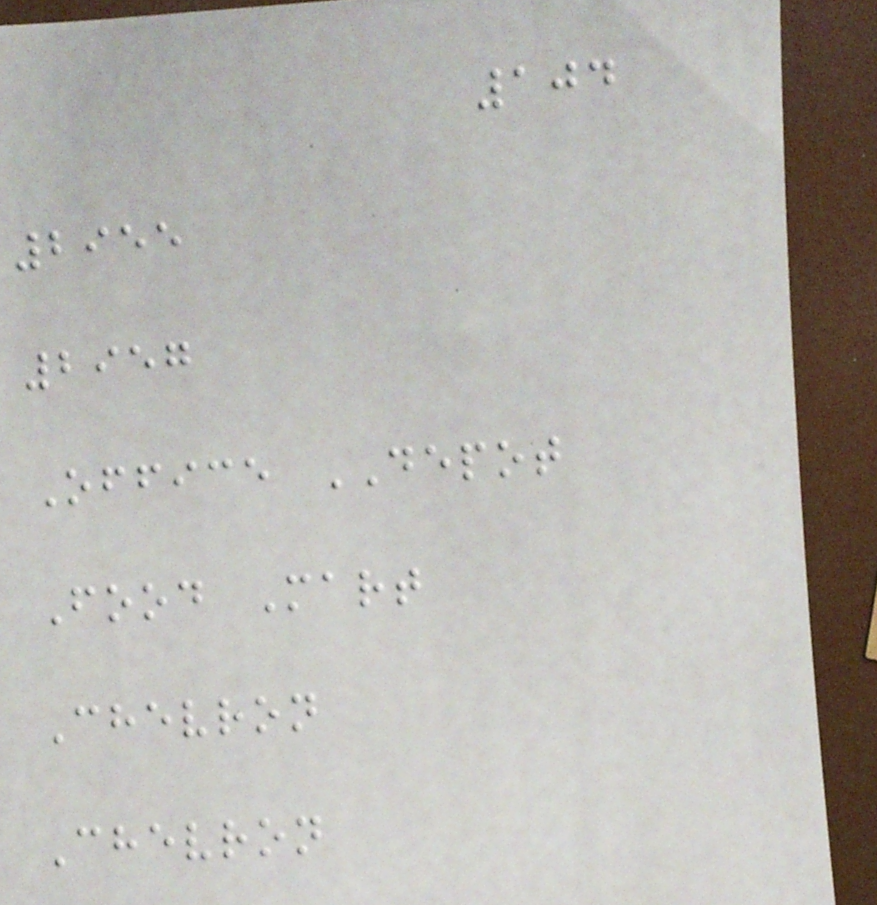104
2955
2957
Office DEPOT
Food Mart
Chevron
Chevron
